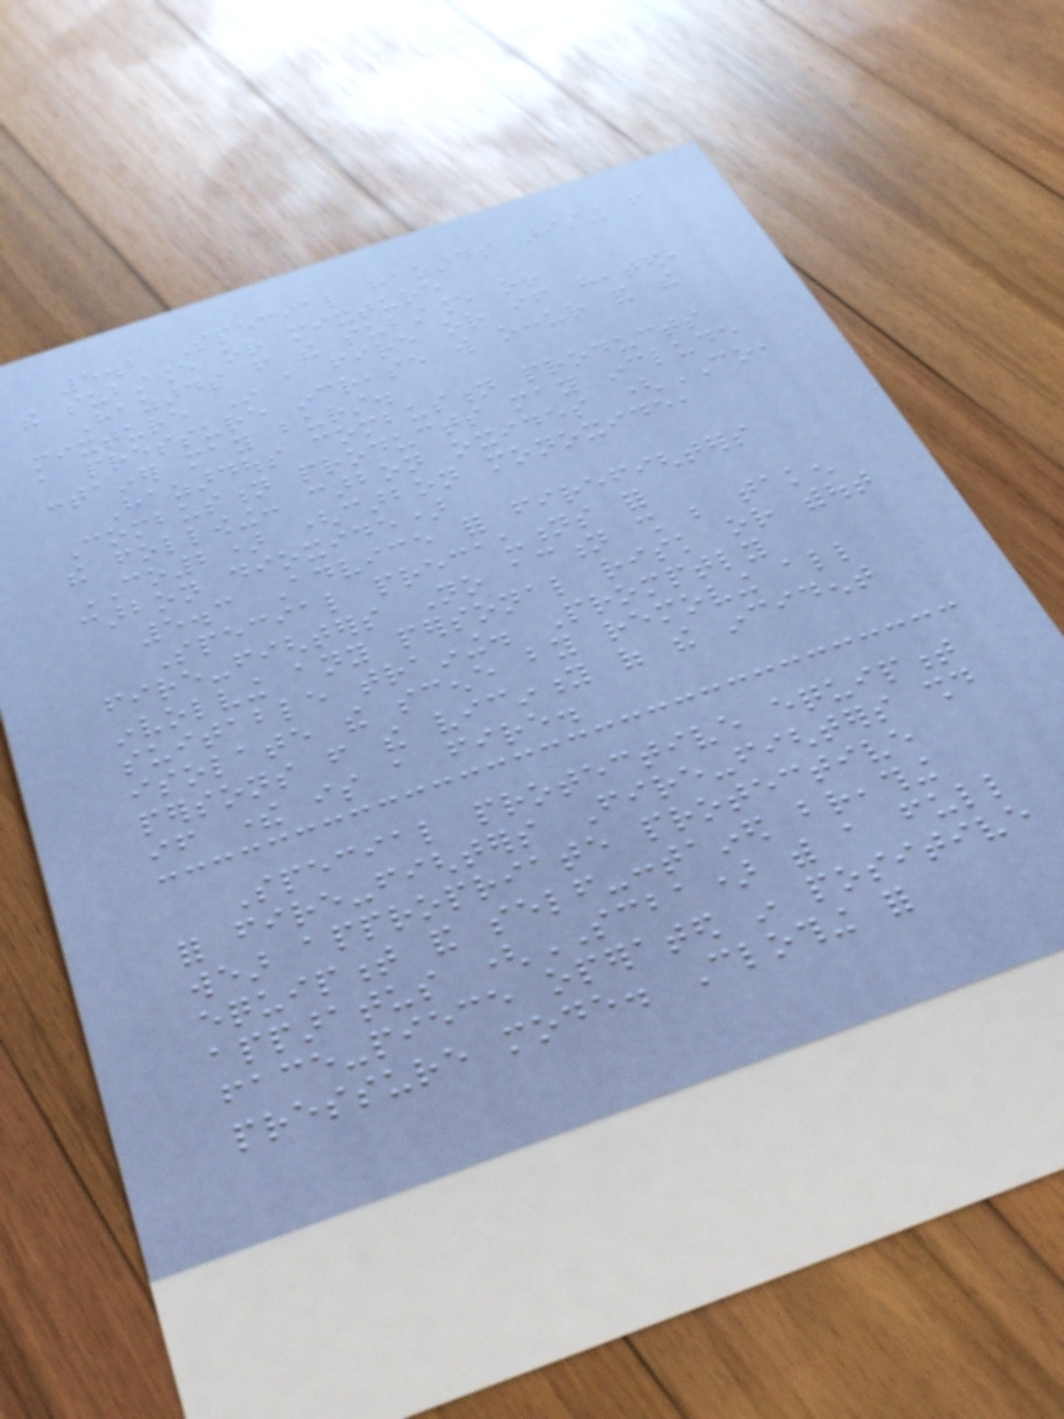5.2 Special hazards arising from
the substance or mixture
Hazards from the substance or
mixture In a fire or if heated,
a pressure increase will occur and the
container may burst.
Hazardous combustion products
Combustion products may include
the following: carbon oxides (CO,
CO2) (carbon monoxide,
carbon dioxide)
5.3 Advice for firefighters
Special precautions for
fire-fighters No action shall be taken
involving any personal risk or without
suitable training. Promptly
isolate the scene by removing all
persons from the vicinity of the incident
if there is a fire.
Special protective equipment
for fire-fighters Fire-fighters should
wear appropriate protective
equipment and self-contained breathing
apparatus (SCBA) with a full
face-piece operated in positive
pressure mode. Clothing for
